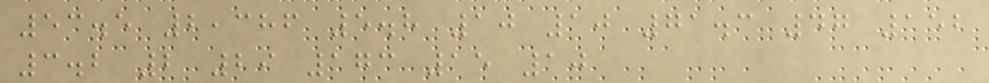53.5 2,386 5.8 10 10 71.3 47 152
3.2 2 29 173 15 10
